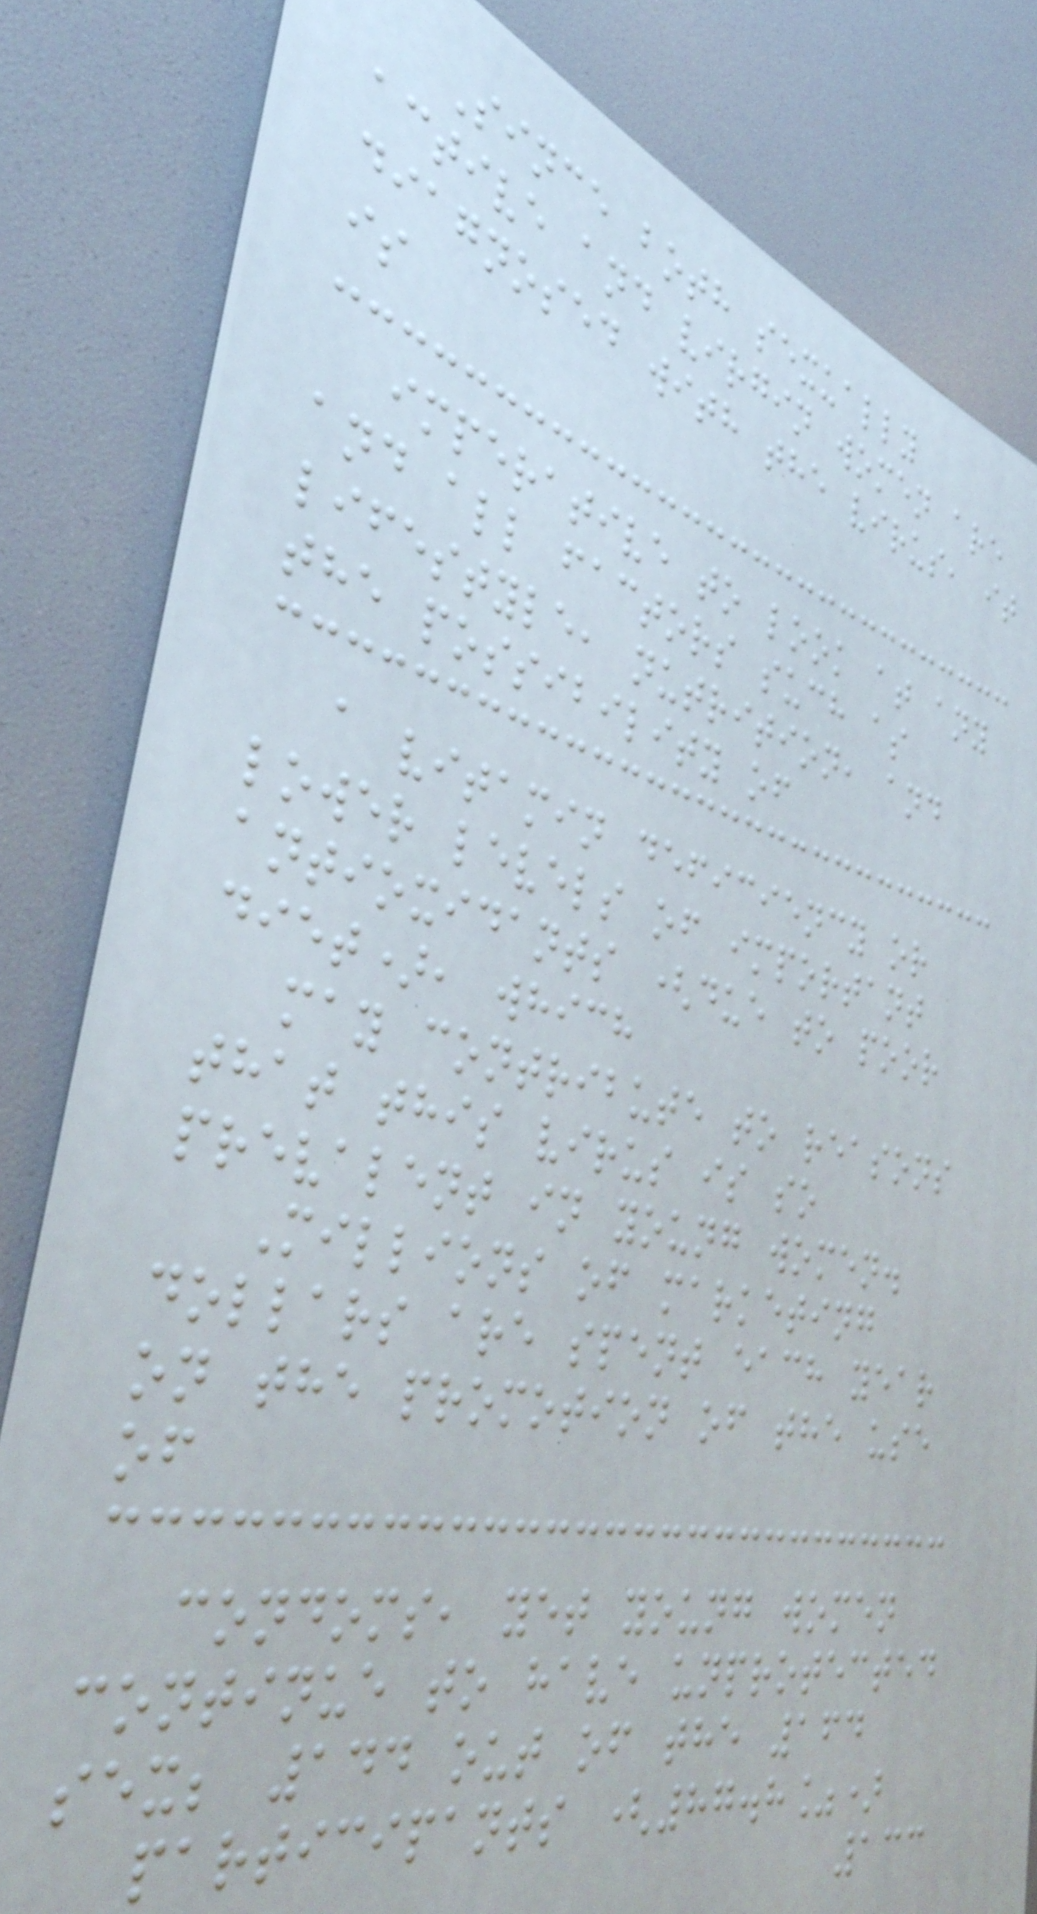Since both sexually
active and virgin women are
diagnosed with the virus, it
is
imperative to look at any
and all factors such as
lifestyle, nutrition, and
the possibility of
a vitamin deficiency or
lower levels of important
antioxidants (due to poor
diet), which
may contribute to reasons
that this virus is so
prevalent in young women.
Millions of marketing
dollars are spent each year
on the promotion of the use
of
condoms, yet young women
continue to have unprotected
sex; 144 out of the 164
participants (87.8%)
133
